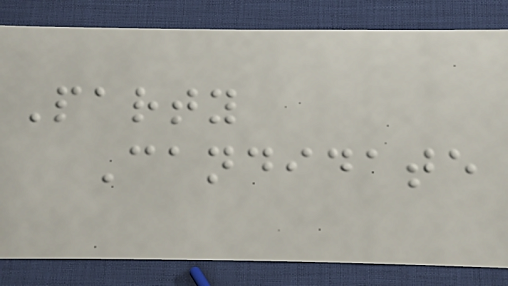Party
Candidate
